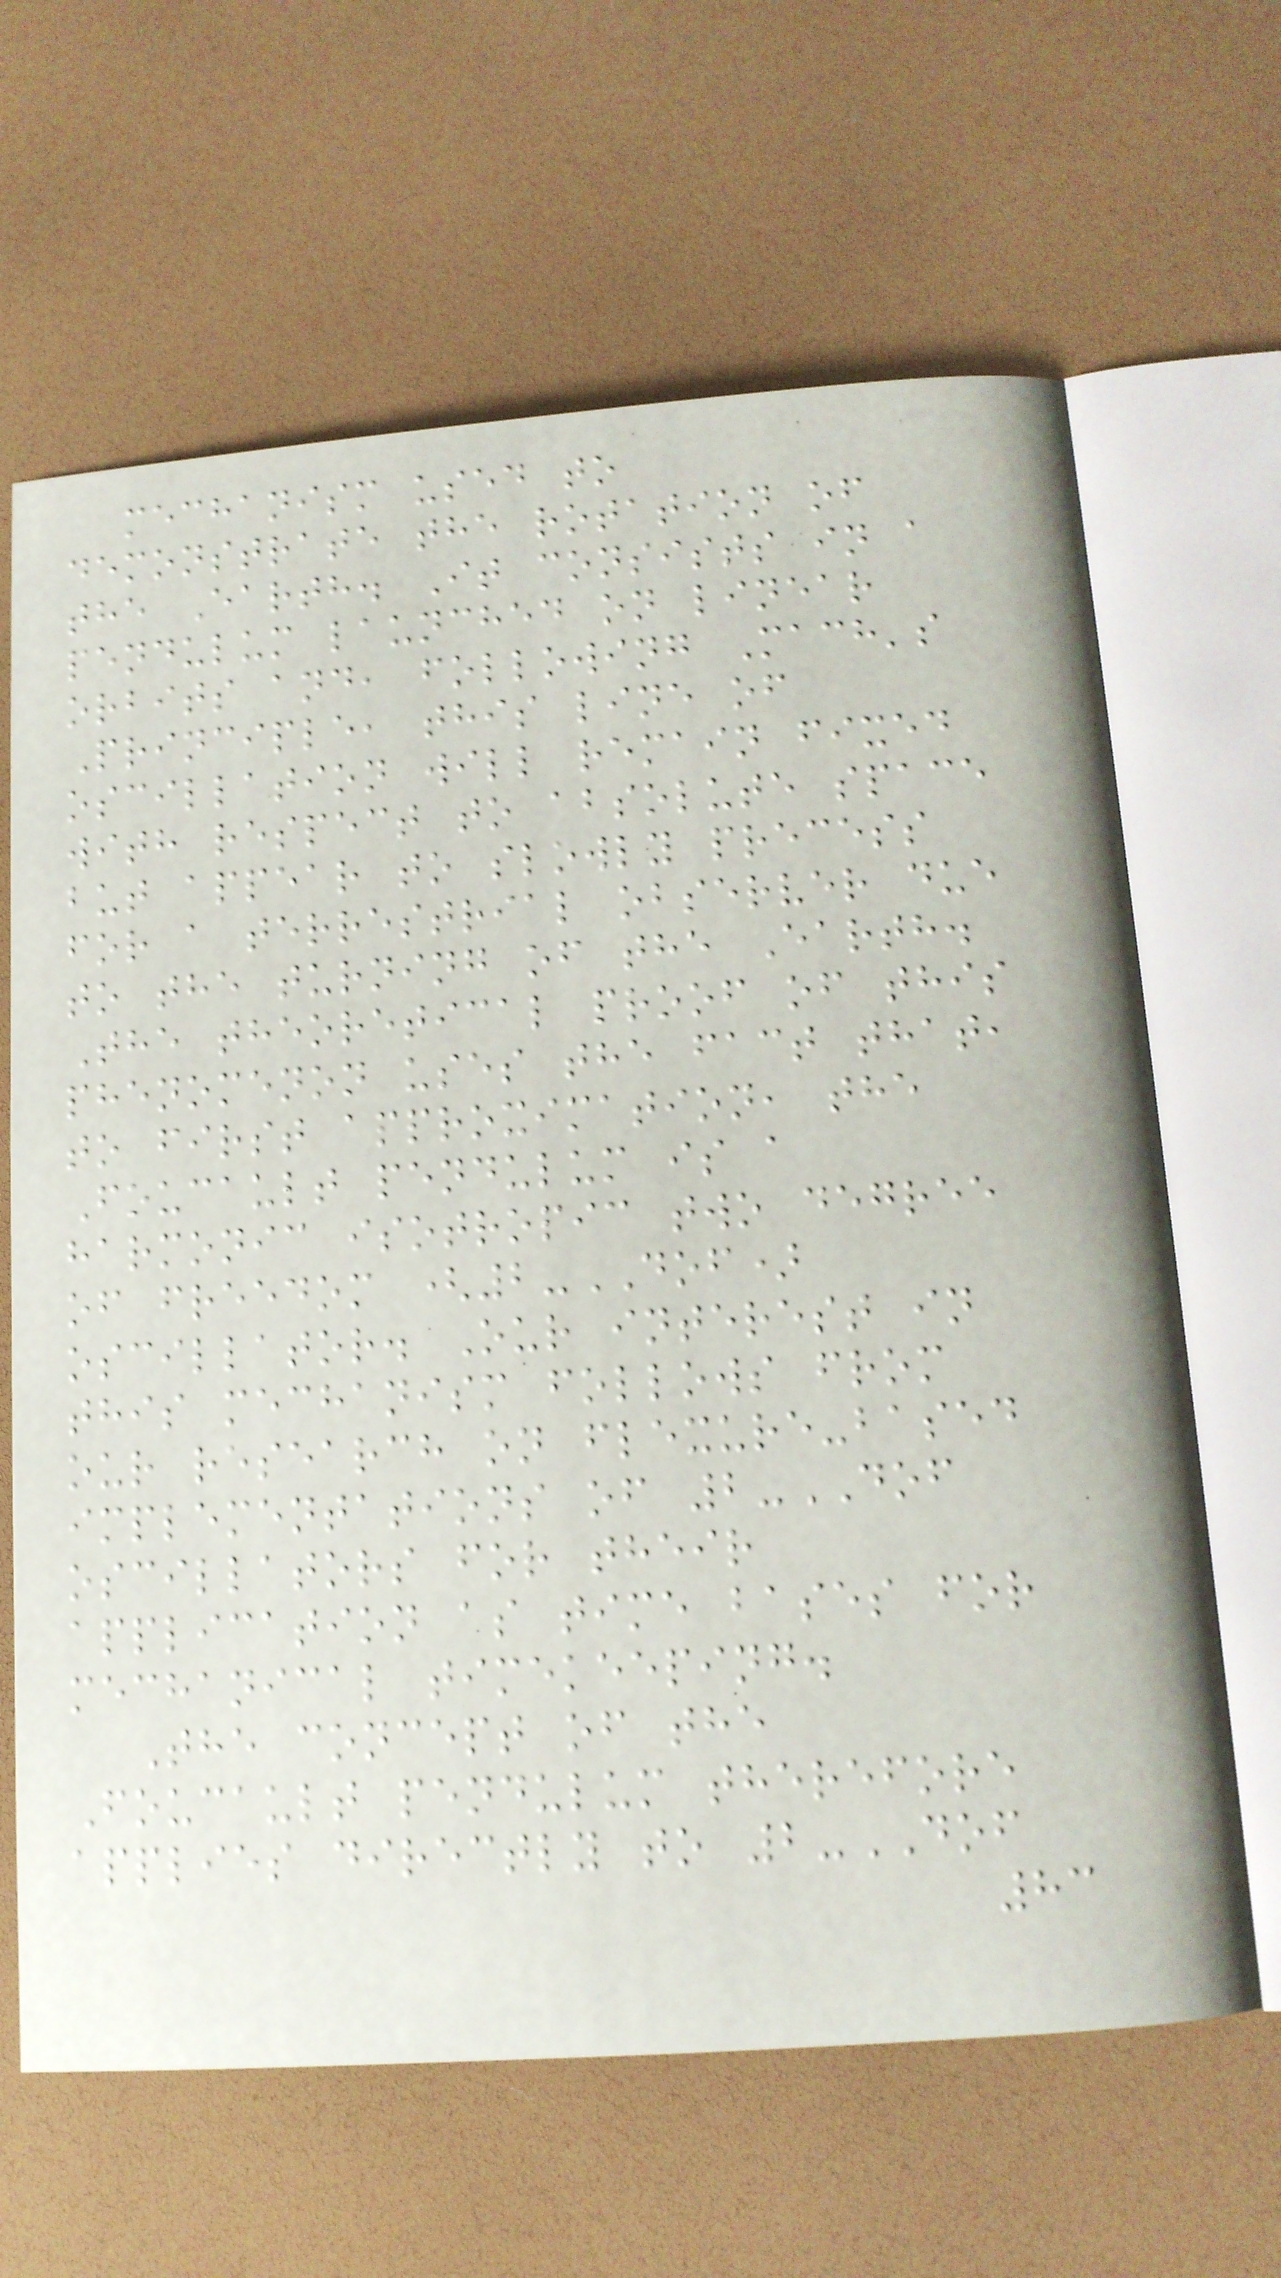mechanism used to
demonstrate the rotation of
the Earth. It consists in a
pendulum launched on linear
orbits and, following Mach's
Principle, this line of
oscillation will remain fixed
with respect to absolute space
but appear to slowly precess
for a terrestrial observer due
to the turning of the Earth.
The theoretical proof of this
phenomenon uses the fact that,
to first approximation, the
Foucault pendulum is a
harmonic isotropic two degree
of freedom (2-DOF)
oscillator. Our interest in
this mechanism follows from
our research on flexure-based
implementations of 2-DOF
oscillators for their
application as time bases for
mechanical timekeeping.
The concept of the
Foucault pendulum therefore
applies directly to 2-DOF
83
